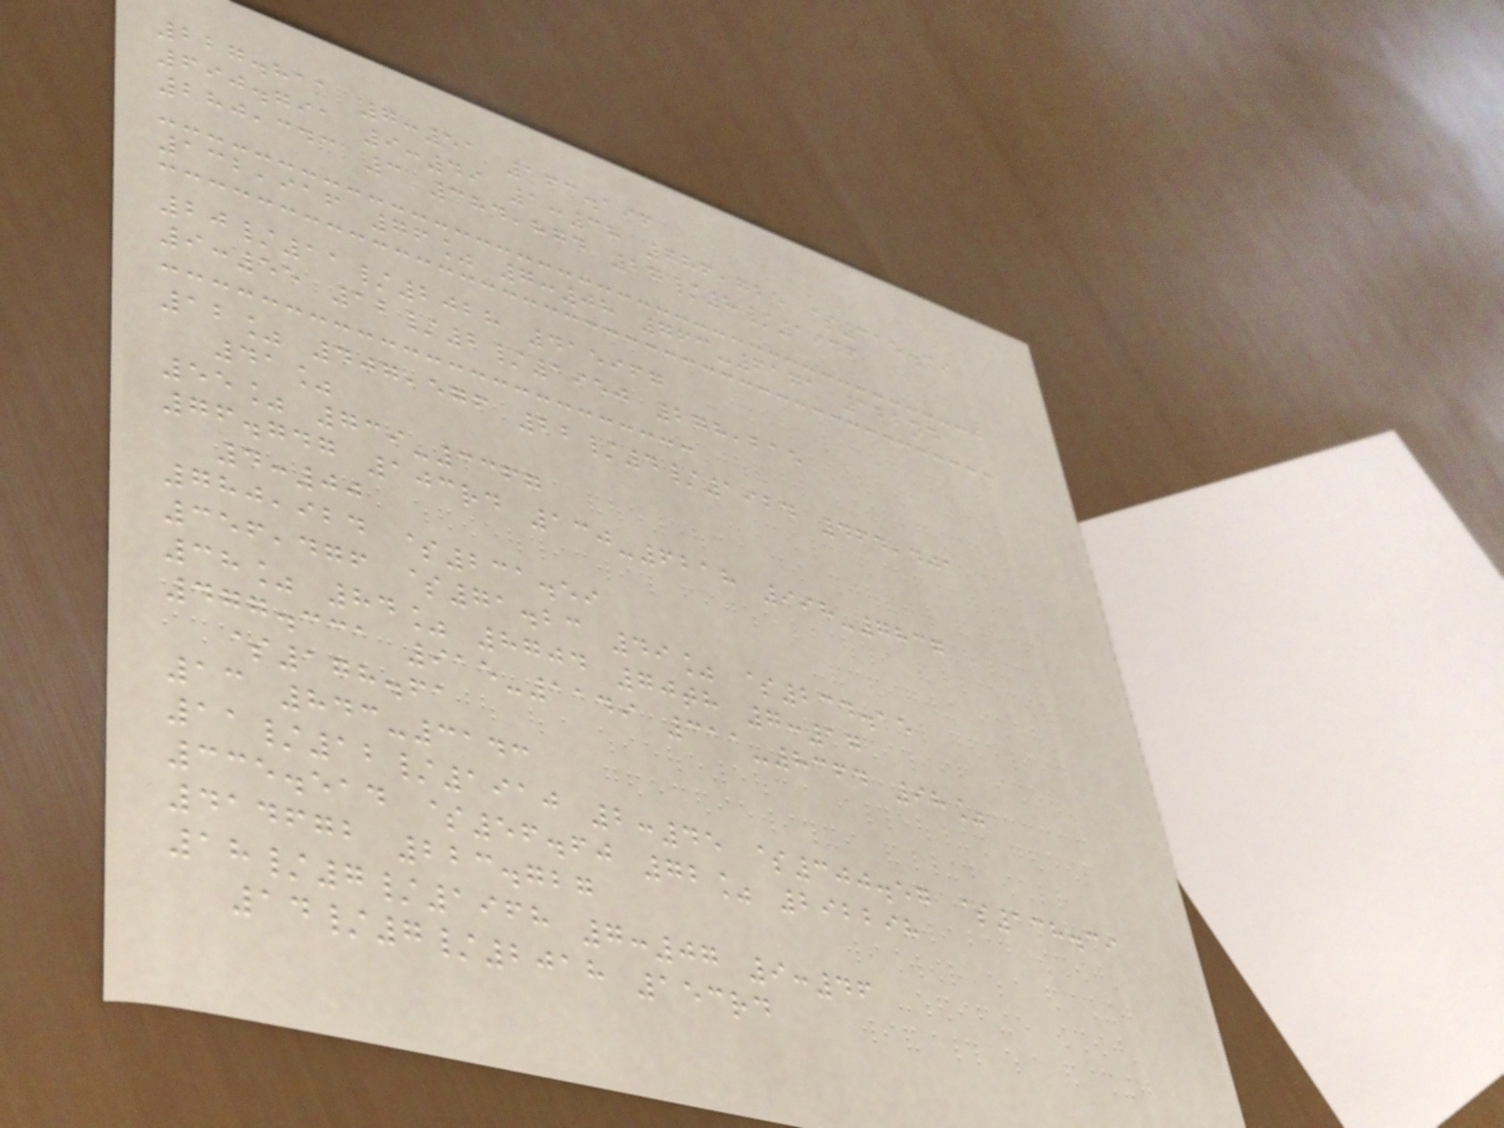227.811 7:51 163.196
690.791 9:49 1:38 786,725 $315.39
280,343 3 384,874 27/8/1946
132,916 76% 7:08 763-6171 122nd
20/11/2028 415967
9:55 12/2/1950 278,215
12% 407,576 22/4/1924 464,401
41%
55% 739-3367
76.747 103rd 130-6218 998-7837
4:00
780,924 $231.59
356,476 $71.23 49% $234.15
38% 84% 8704 70th 7:17
477.331 915-1149 311-8364 98%
$178.61
13 843-3143
11/12/1910 2:45 $300.57 $138.39
335.514 $56.60 72% 292298
414672 223.727
18/7/1968 7:07 9:46
14/7/2018 153rd
